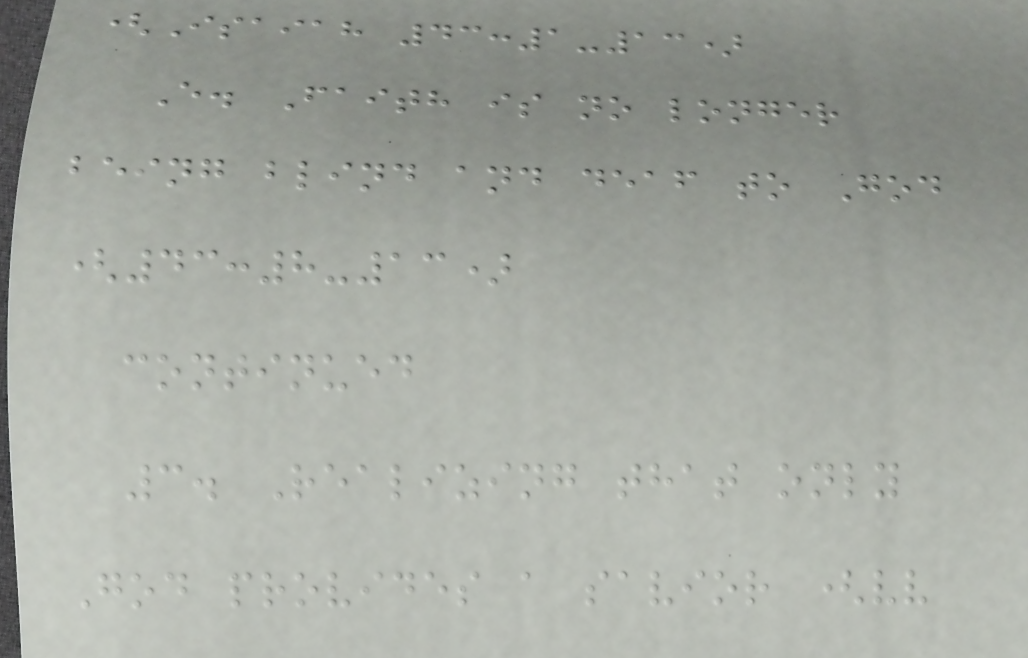(Isaiah 43:1-13)
E. Faith is no longer
being blind and deaf to God
(43:8-13)
continued
3. Realizing that only
God provides a savior (vv
